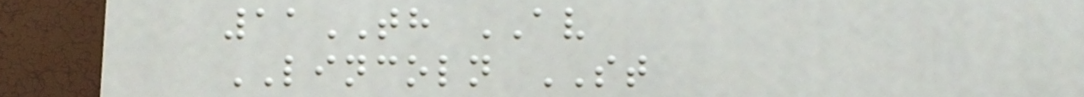11TH AV
LINCOLN ST
